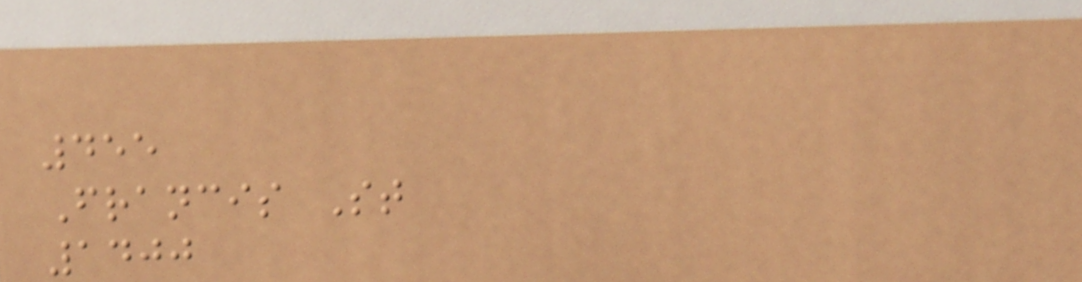455
Francis St
1400
